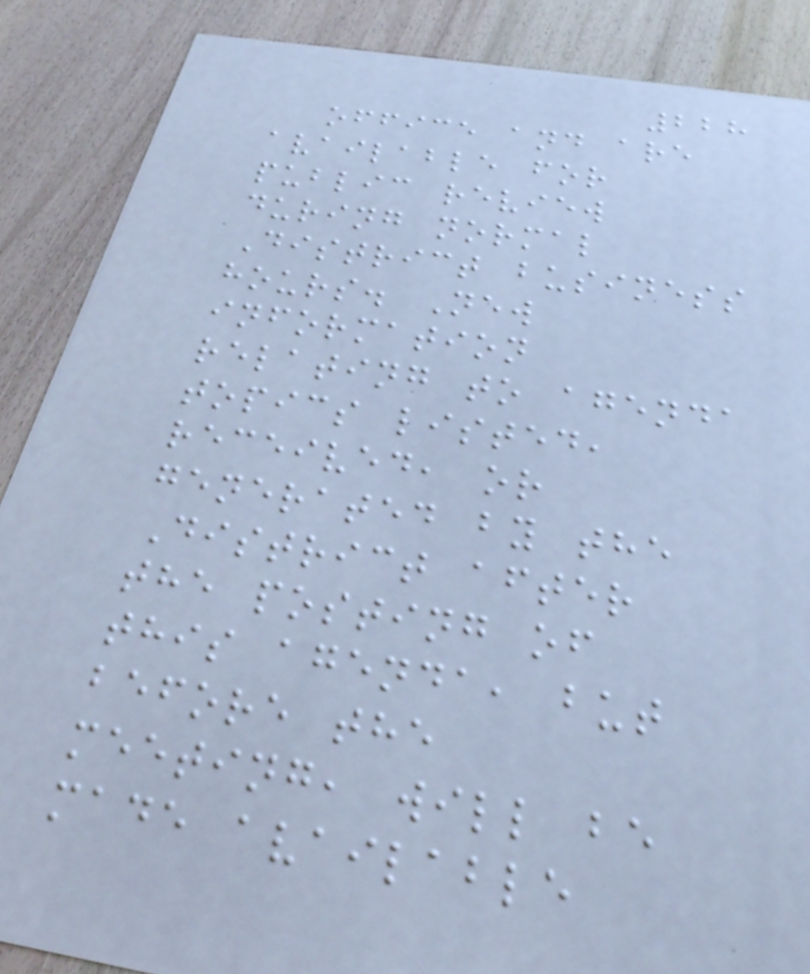228
office and are
available for
public review
during normal
District business
hours. New
information
relating to agenda
topics listed,
received, or
generated by the
District after
the posting of
this agenda, but
before the
meeting, will be
made available
